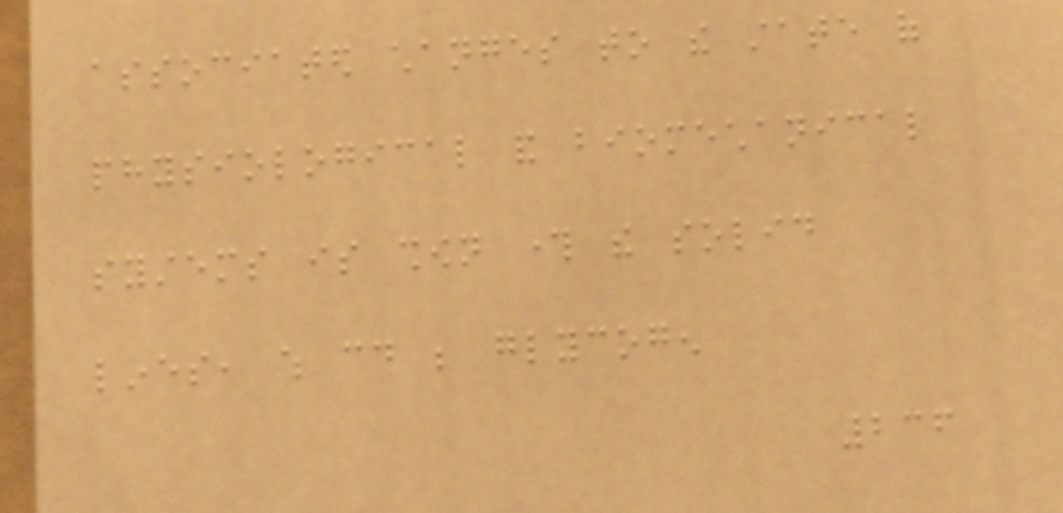associated changes to the state of
physiological and biomechanical
systems is shown through the solid
lines, which could be glycogen
236
